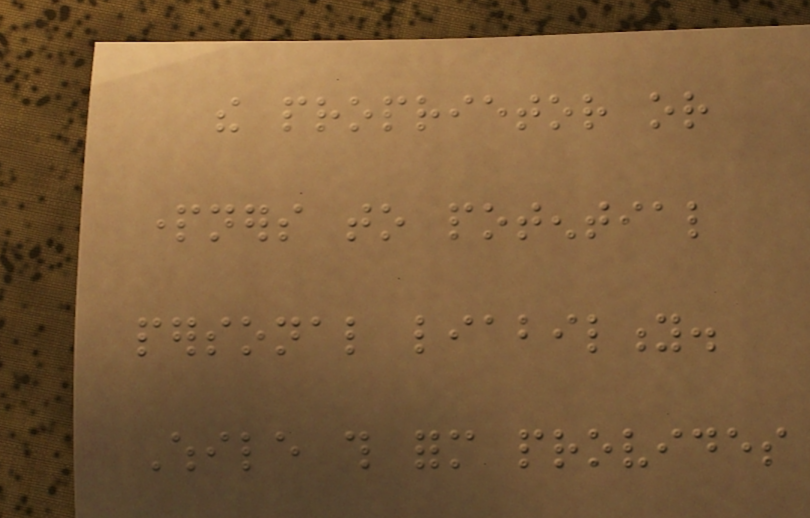the proprietor or
partners to potential
personal liability.
While this form provides
